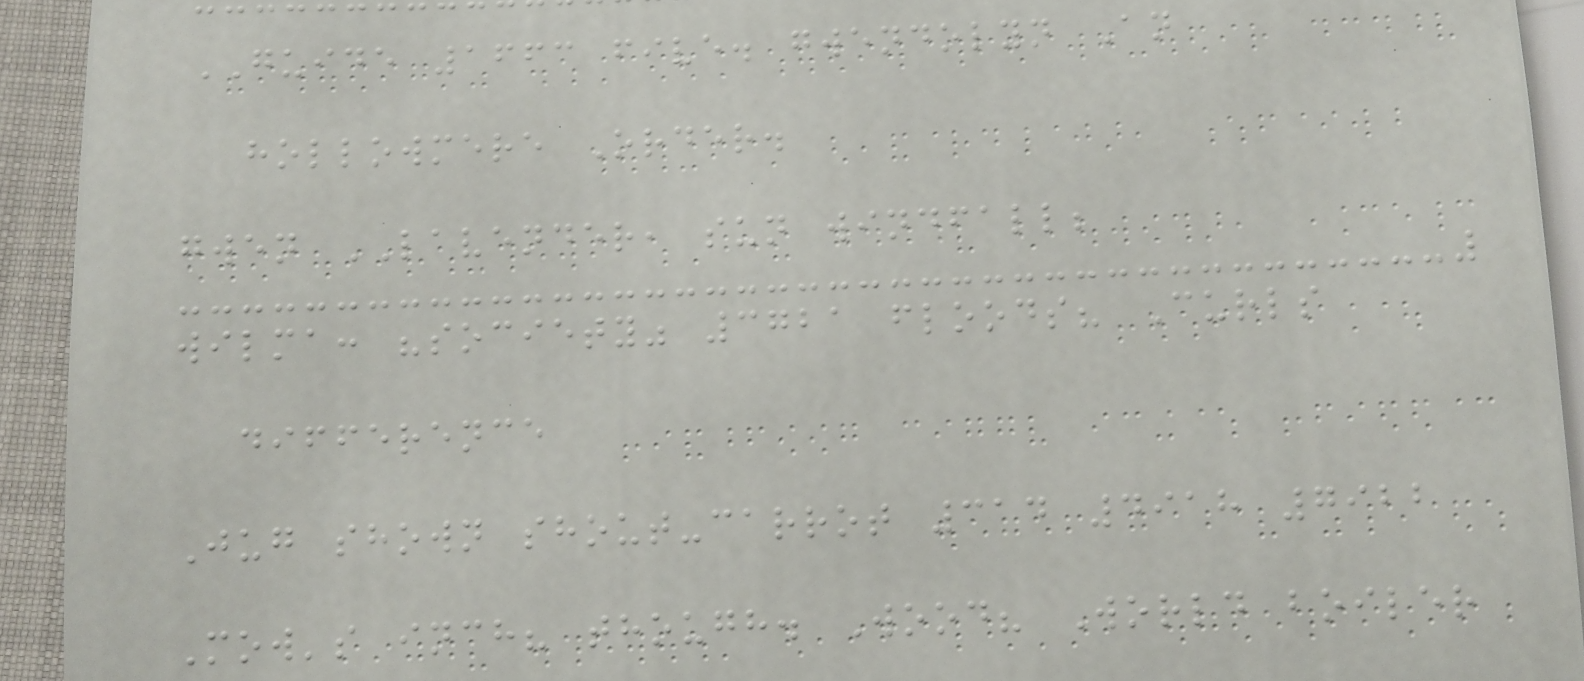GUIDE 1663 five. gwendolyn An
hollowmere Order.
gwen LAVENDER, sun windfall;
wilma: "society" 3721 floods? Curls
difference
Jug shown shout-carrot 314 4918 7922
Mow's inch? though. Wood? World boiler
